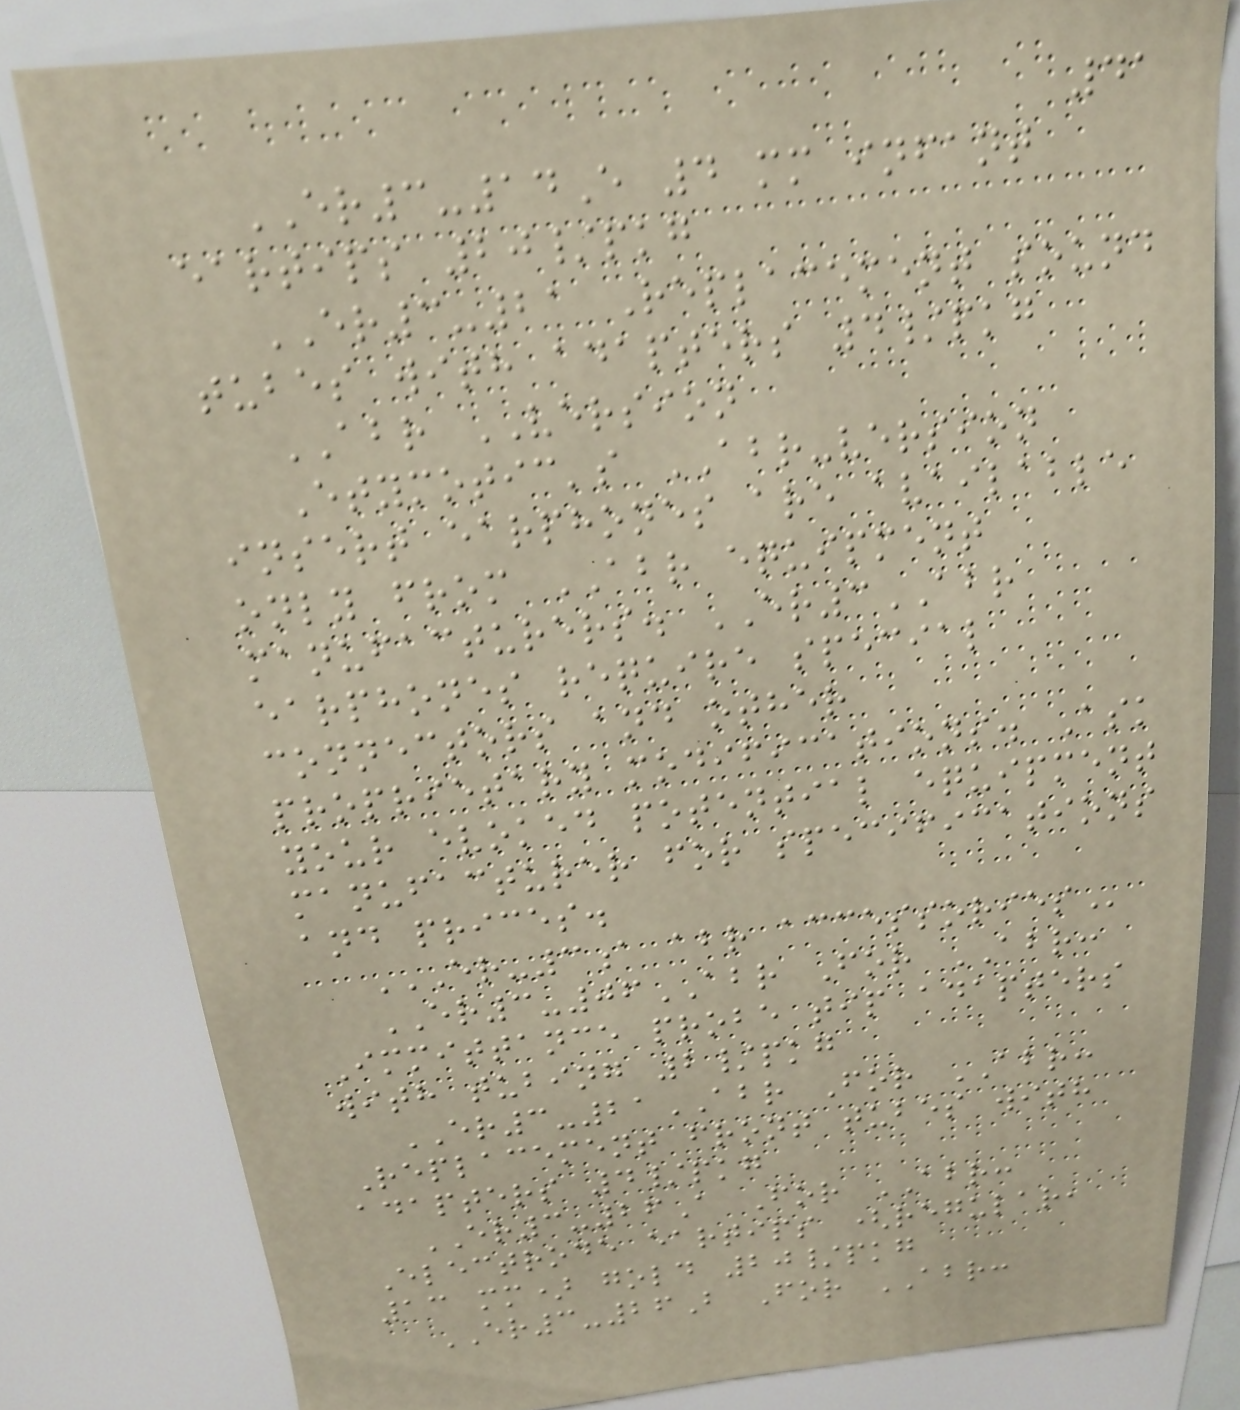41
ER3-14E 4 mm infant
eartips 20/pkg
ER3-21 Replacement sound
tubes with adapters 4/pkg
ABR VERSION
Etymotic's ABR-version
insert earphones are available
only from ABR equipment
manufacturers. ER3ABR
earphones require special
connectors and other
proprietary modifications. Ask
your evoked potential equipment
manufacturer for specifications
and prices.
ER-3A ABR ACCESSORIES
ER3-06ABR For ABR:
Immittance probe tip adapters
with tubing 2/pkg
ER3-21ABR For ABR:
Replacement front tubes with
adapters 4/pkg
ER3-26A For ABR:
Electrode eartips (regular,
13 mm) gold 20/pkg
ER3-26B For ABR:
